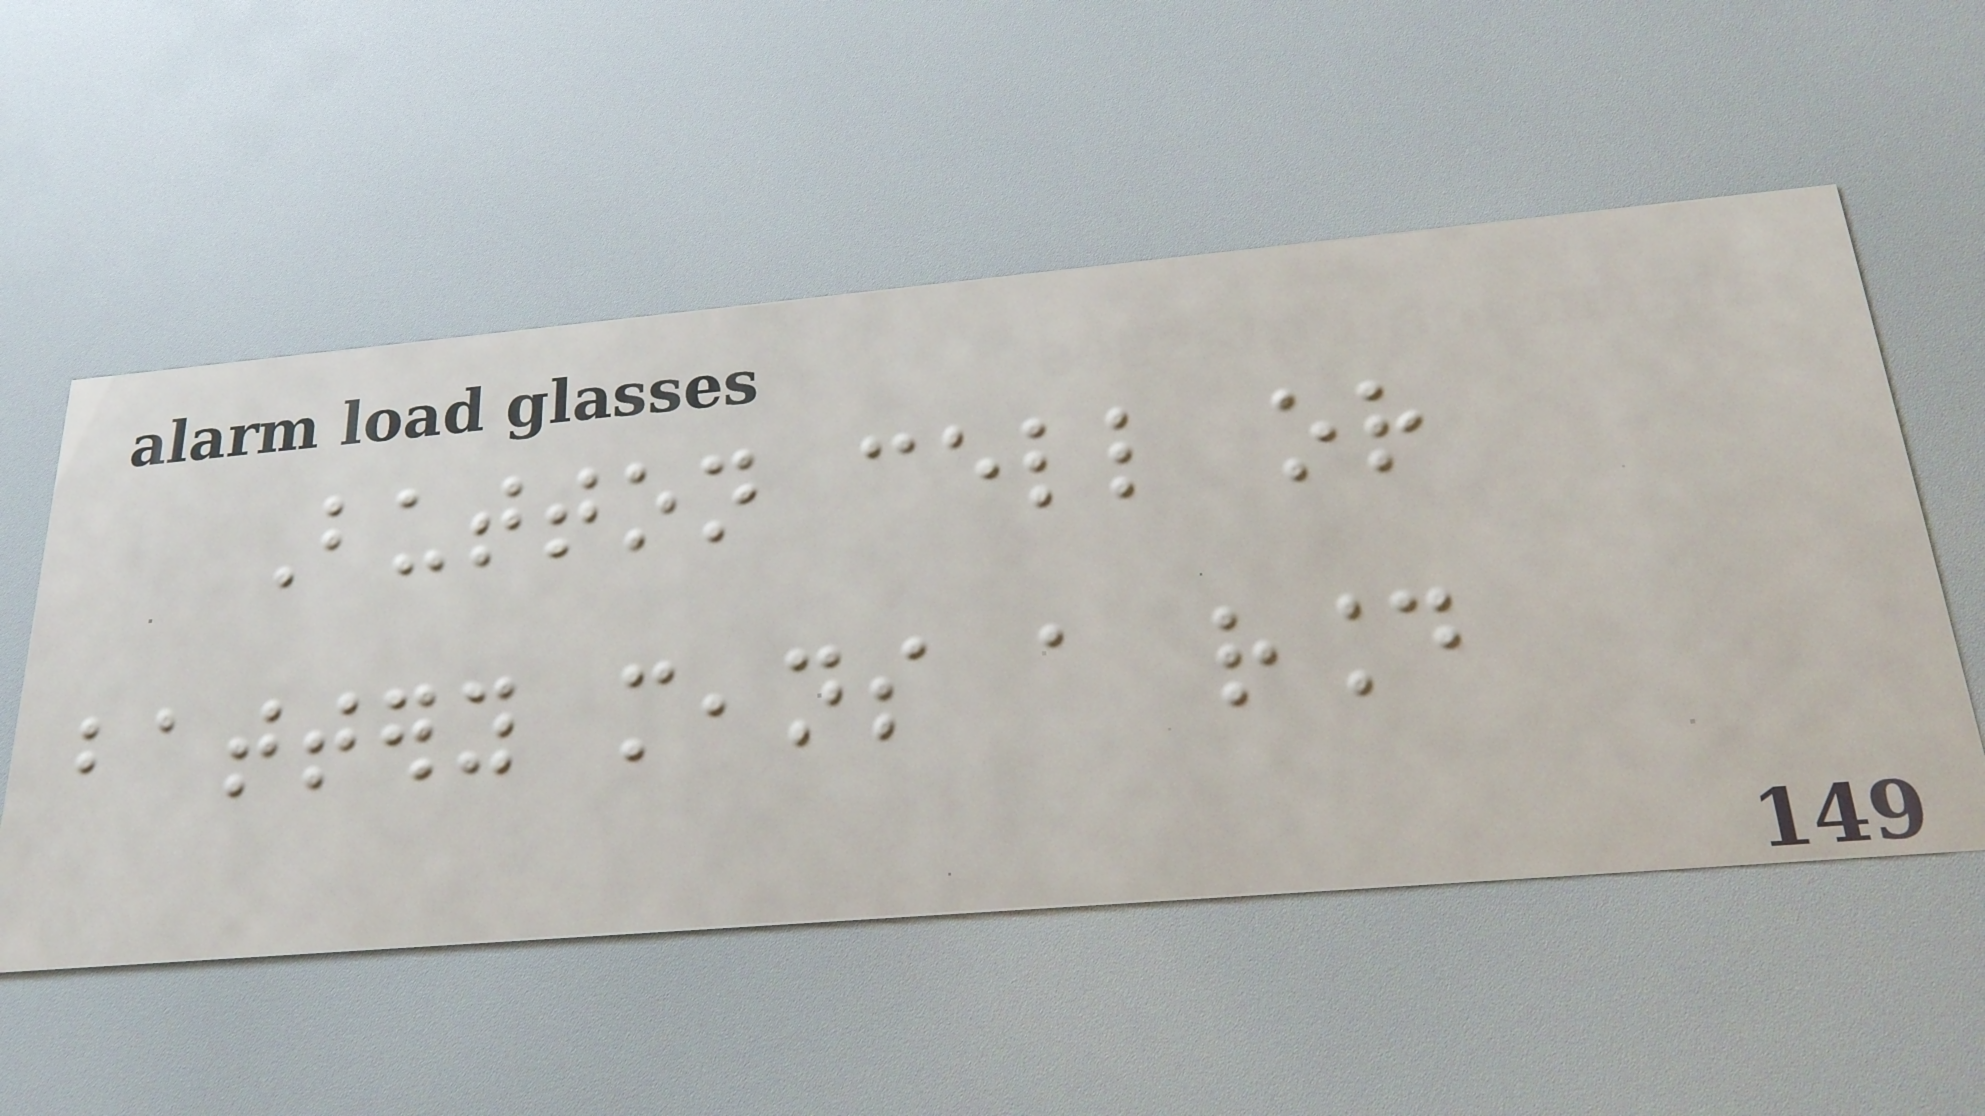Button cell or
battery means a round
